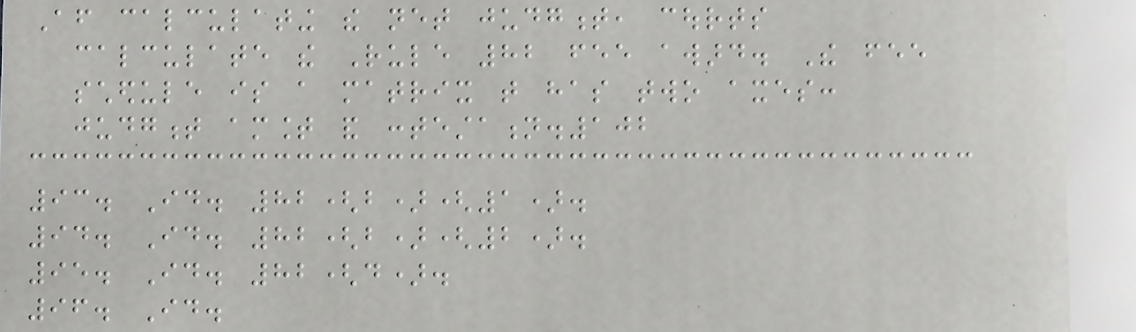After calculating the net judgment, courts
calculate the Rule 82 fee award. The fee
schedule is a matrix that has two axes:
judgment amount and contestation.102
93. Id. 82(b)(1).
94. Id. 82(b)(2).
95. Id. 82(d).
96. Id.
